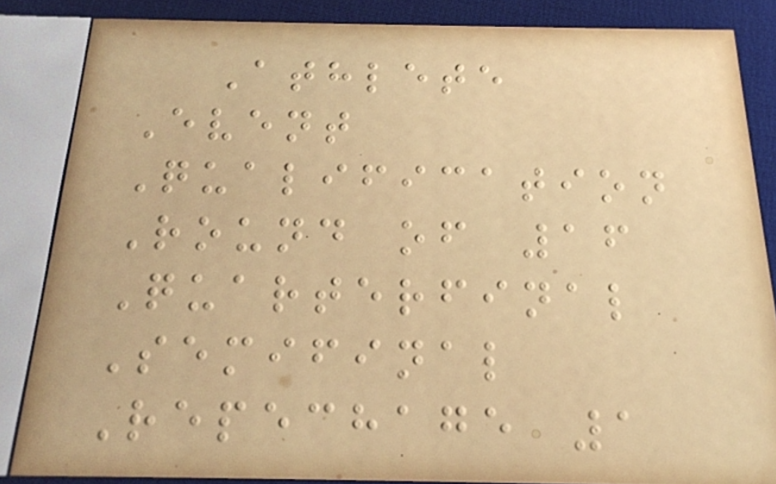Athlete
Event
Qualification
Round of 16
Quarterfinal
Semifinal
Repechage 1
